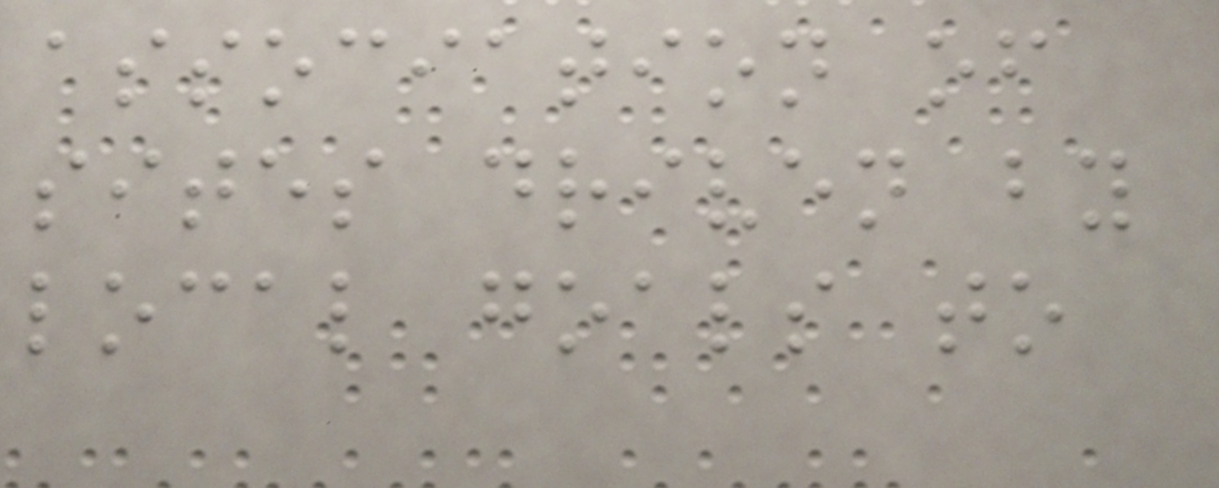association of
sites driven by
local goals to
